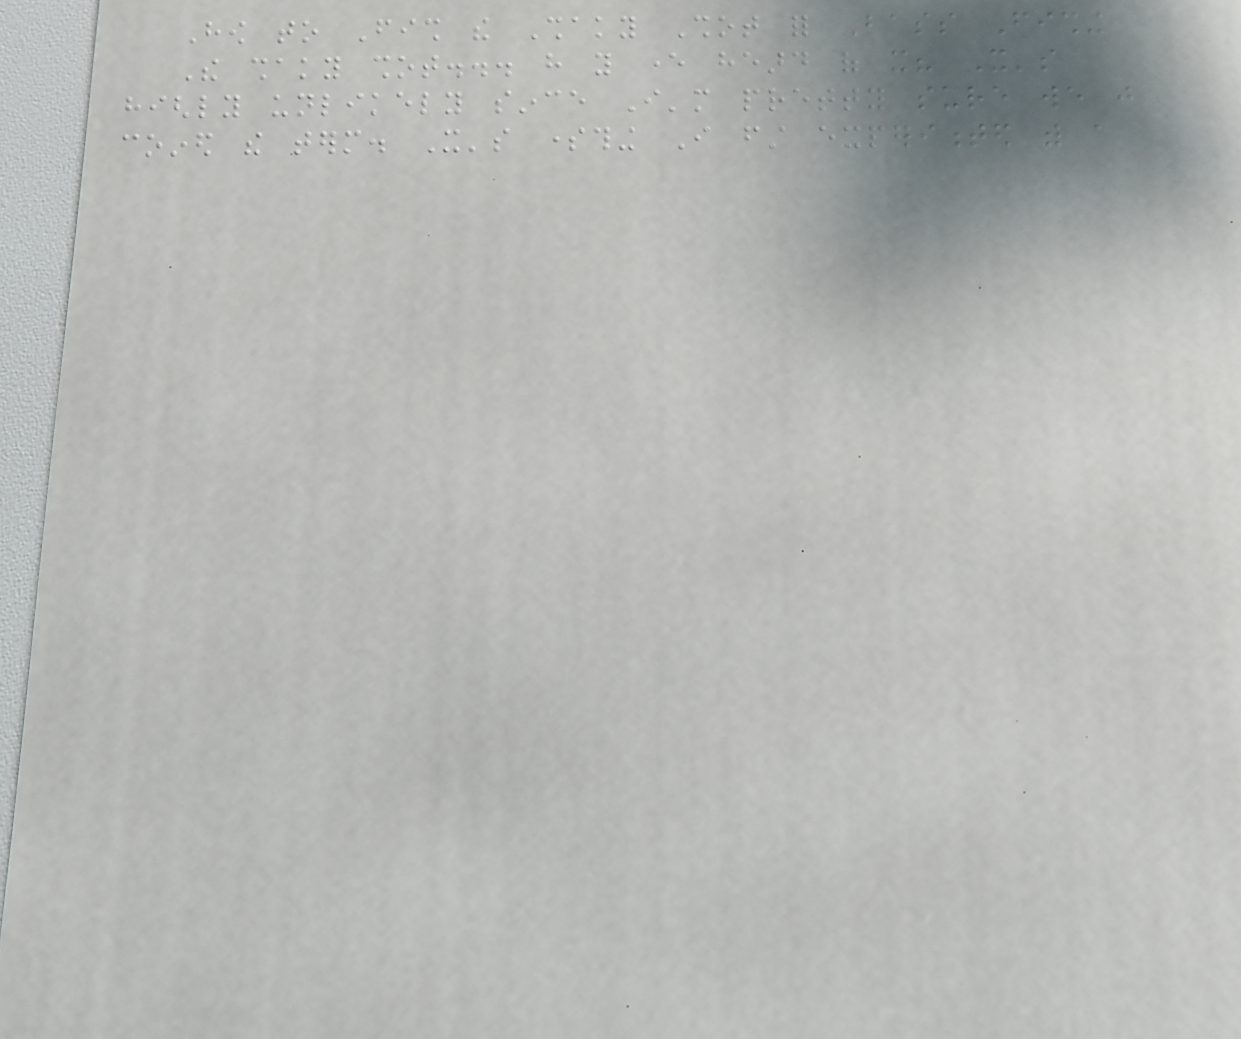How to Fish the Shaky Shot for Bass Fishing
The shaky shot... have you ever heard of it? It's
highly unlikely since I'm pretty sure we just
coined the term. It's something I first experimented with a
